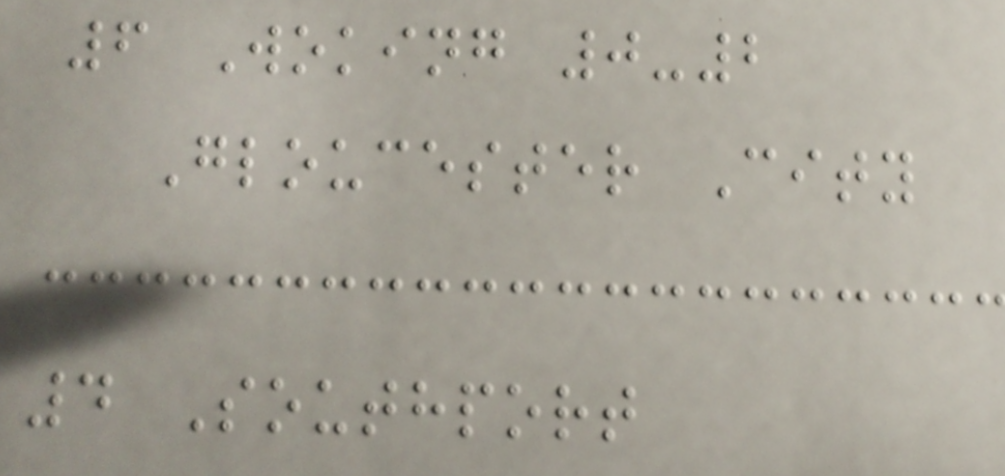6 Woking 0-2
Gloucester City
4 Southport
